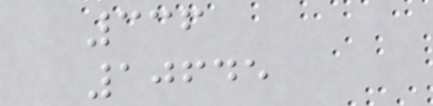336
10645
